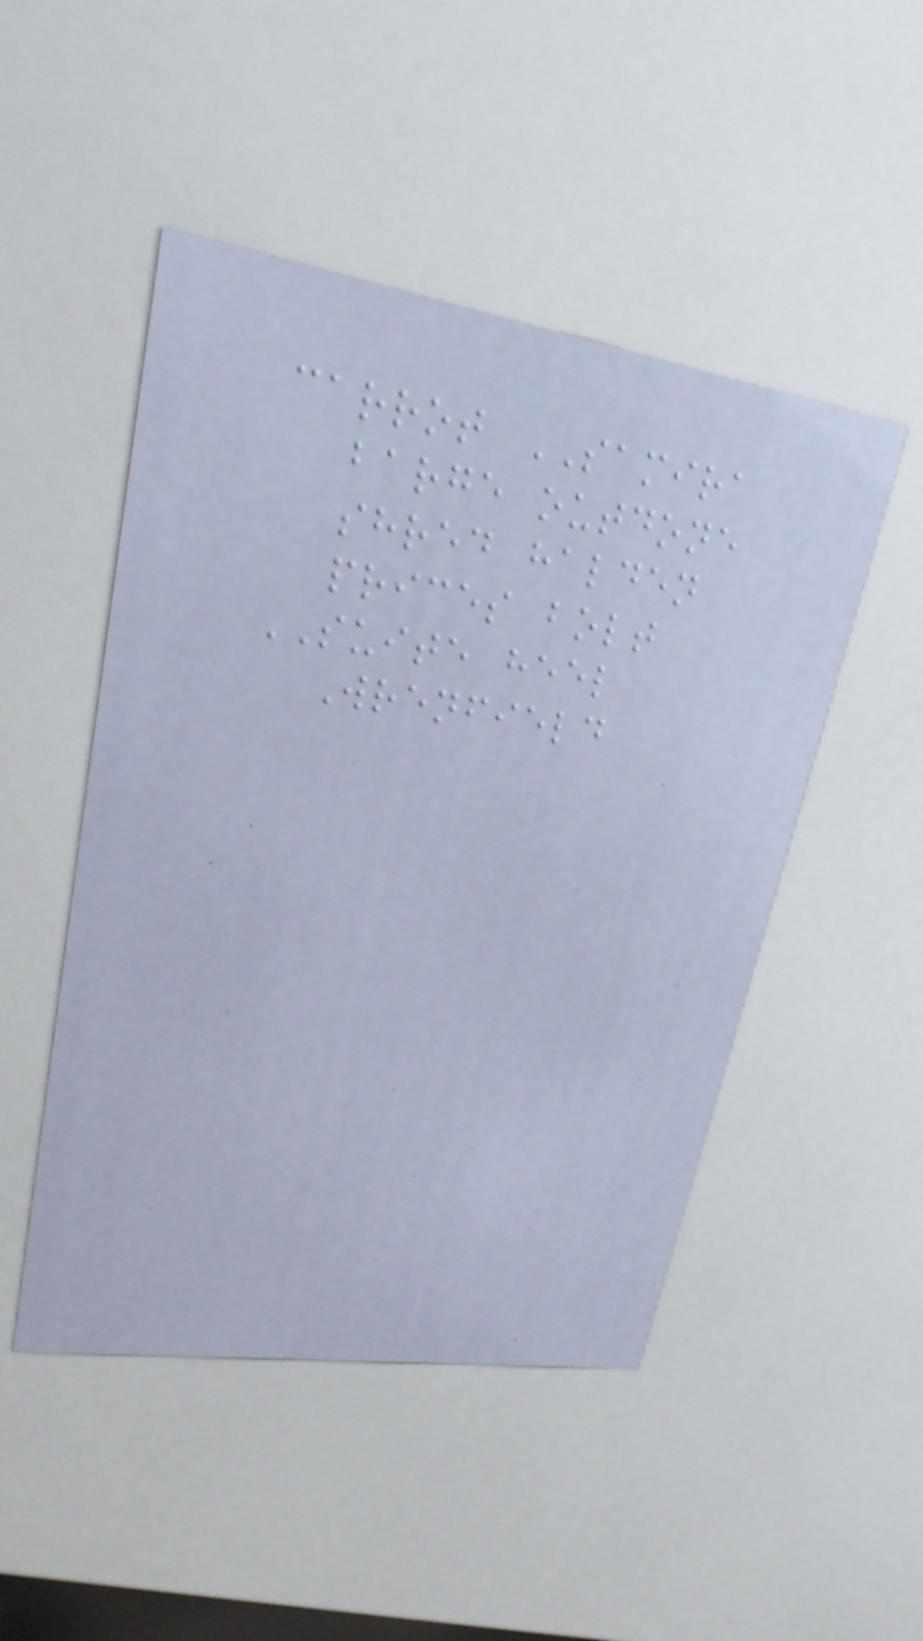carrot SAMIRA
barge outdone
shred halden
prices bolt
SUITE heel
Wrenfield
